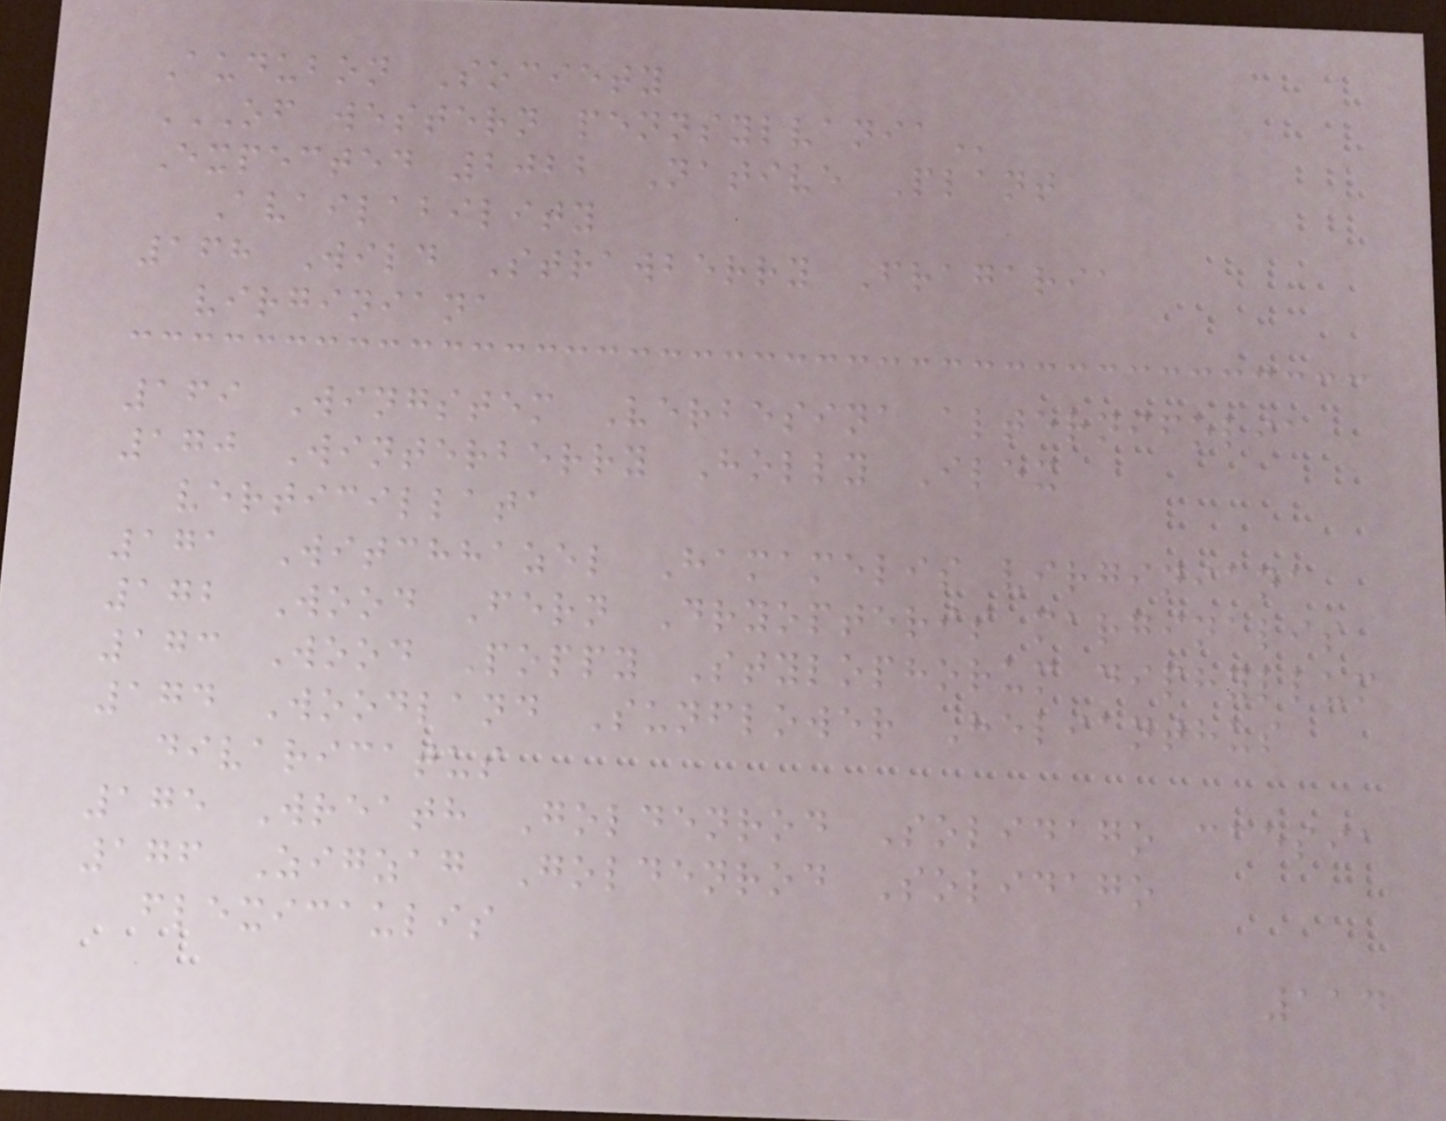Audubon Society
OF WESTERN PENNSYLVANIA
Expected 2022 Native Plant
Availability
168 Wild Strawberry Fragaria
virginiana
169 Wingstem Verbesina alternifolia
170 Winterberry Holly Ilex
verticillata
171 Witchhazel Hamamelis virginiana
172 Wood Fern Dryopteris marginalis
173 Wood Poppy Stylophorum diphyllum
174 Woodland Sunflower Helianthus
divaricatus
175 Wreath Goldenrod Solidago caesia
176 Zigzag Goldenrod Solidago
flexicaulis
114
